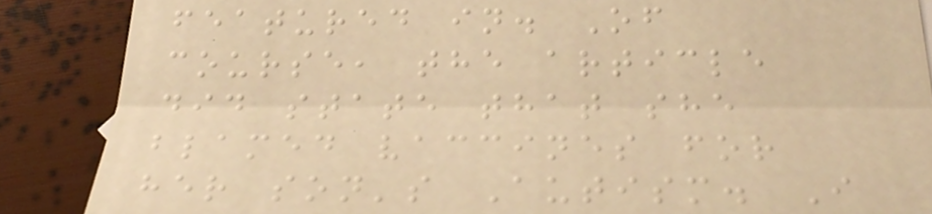featured in. Of
course, the article
did state that she
blamed vaccines for
her son's Autism. I
